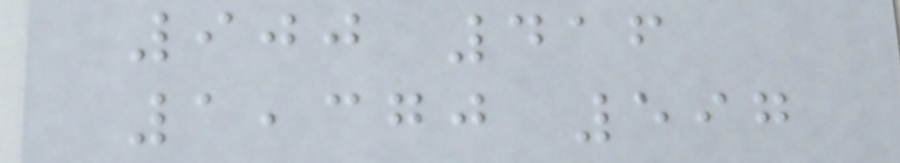900 416
1,370 597
